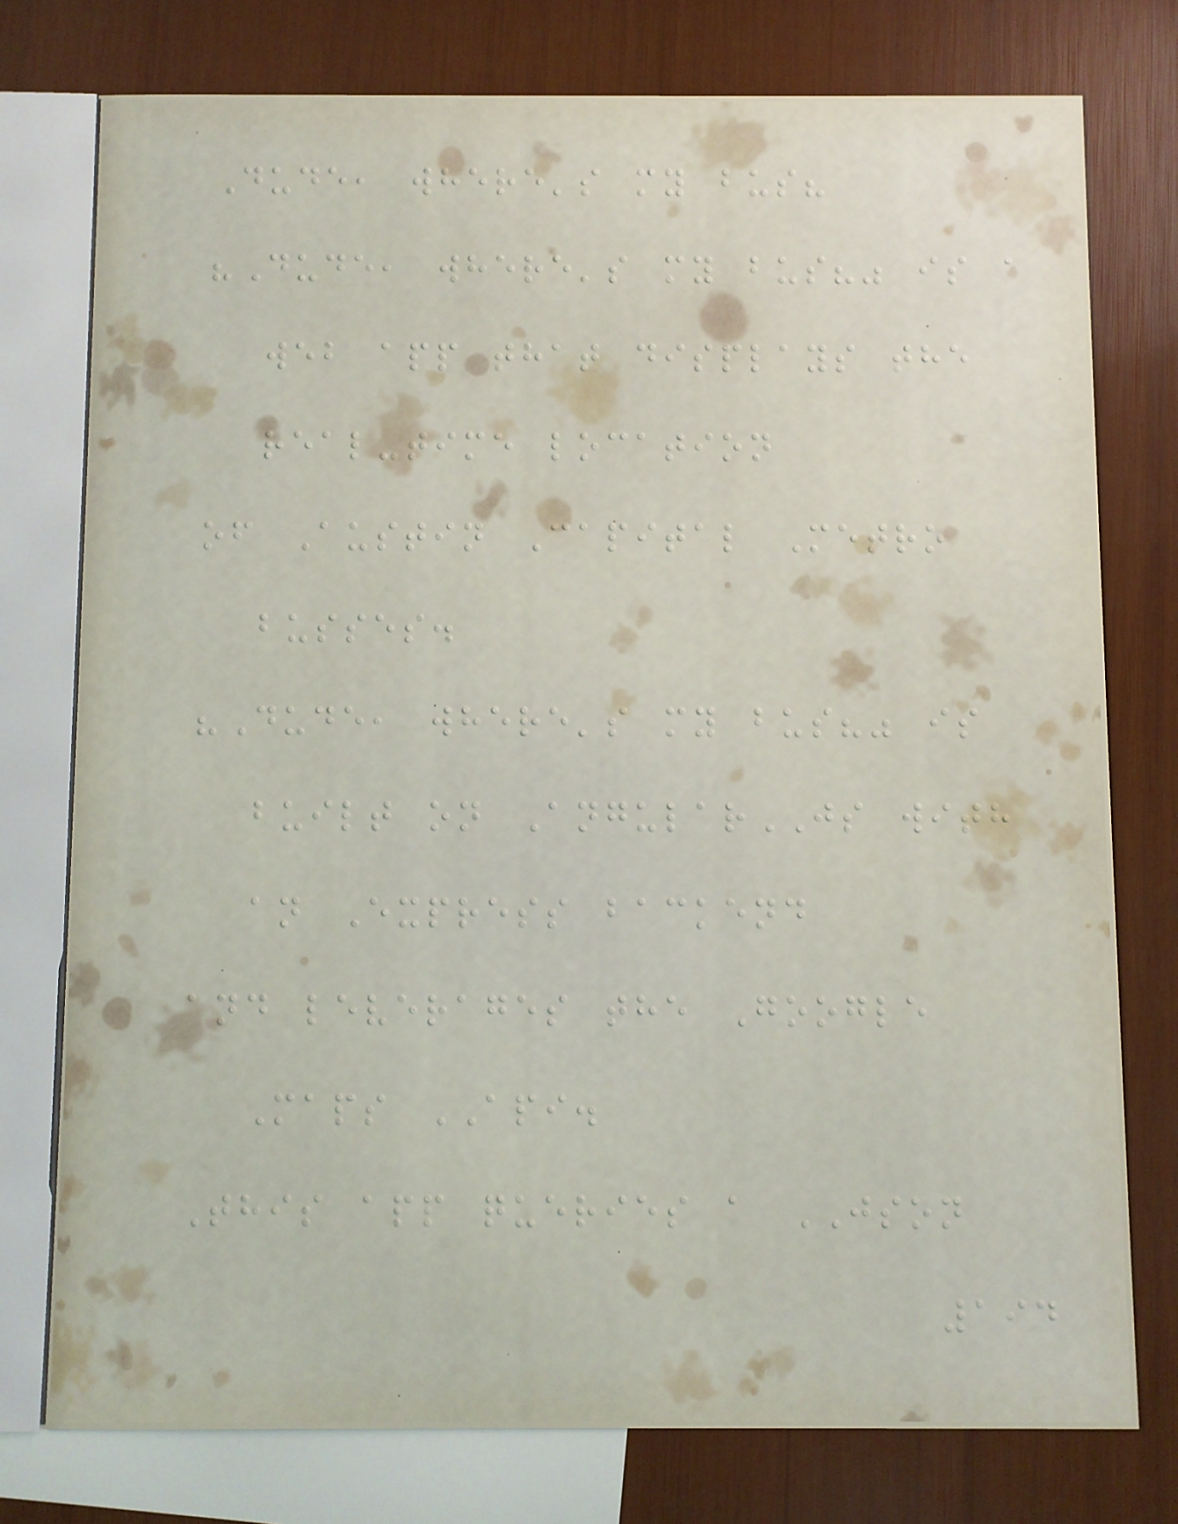Dude, where's my bus?
"Dude, where's my bus?" is a
web app that displays the
real-time location
of Austin Capital Metro
busses.
"Dude, where's my bus?" is
built on AngularJS with
an Express backend
and leverages the Google
Maps API.
This app queries a JSON
194
